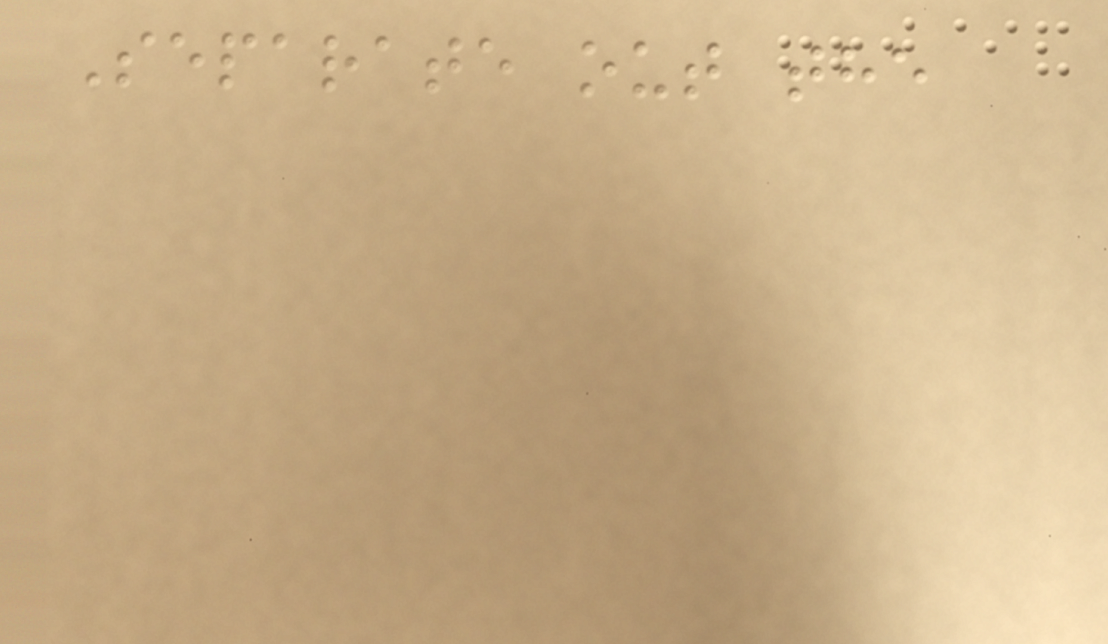Separate out the
